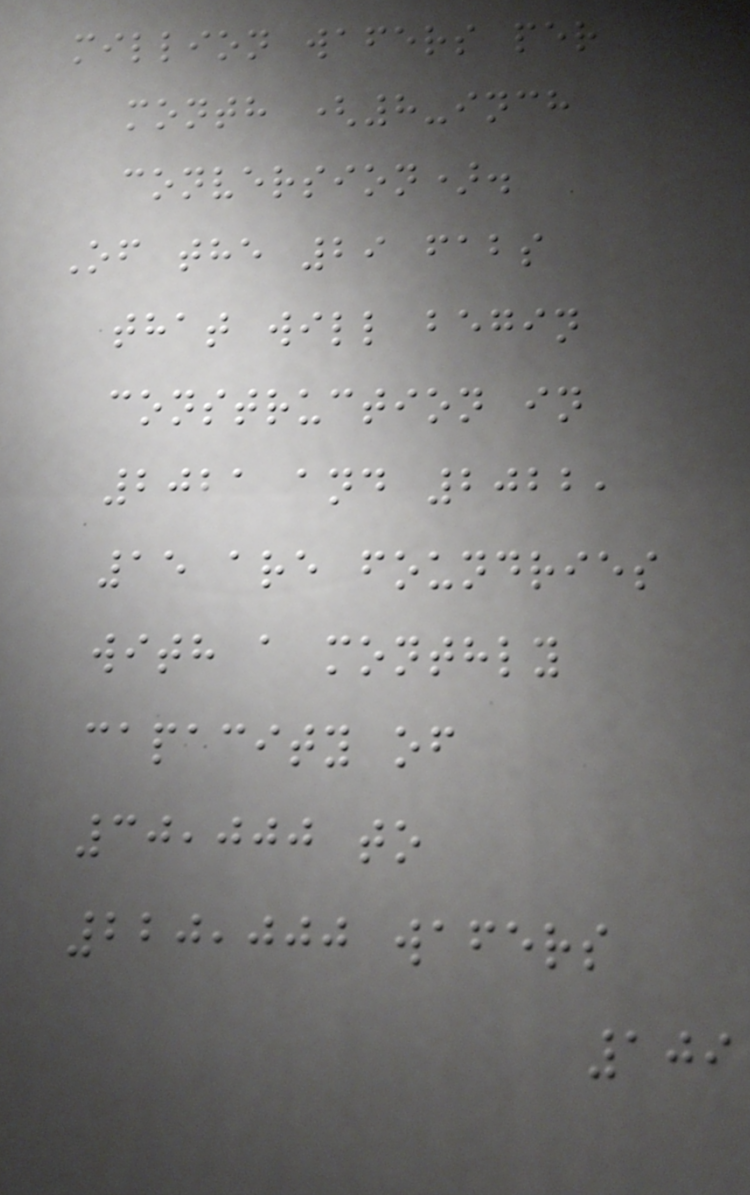million wafers per
month (8-inch
conversion).
Of the 29 fabs
that will begin
construction in
2021 and 2022,
15 are foundries
with a monthly
capacity of
30,000 to
220,000 wafers
109
